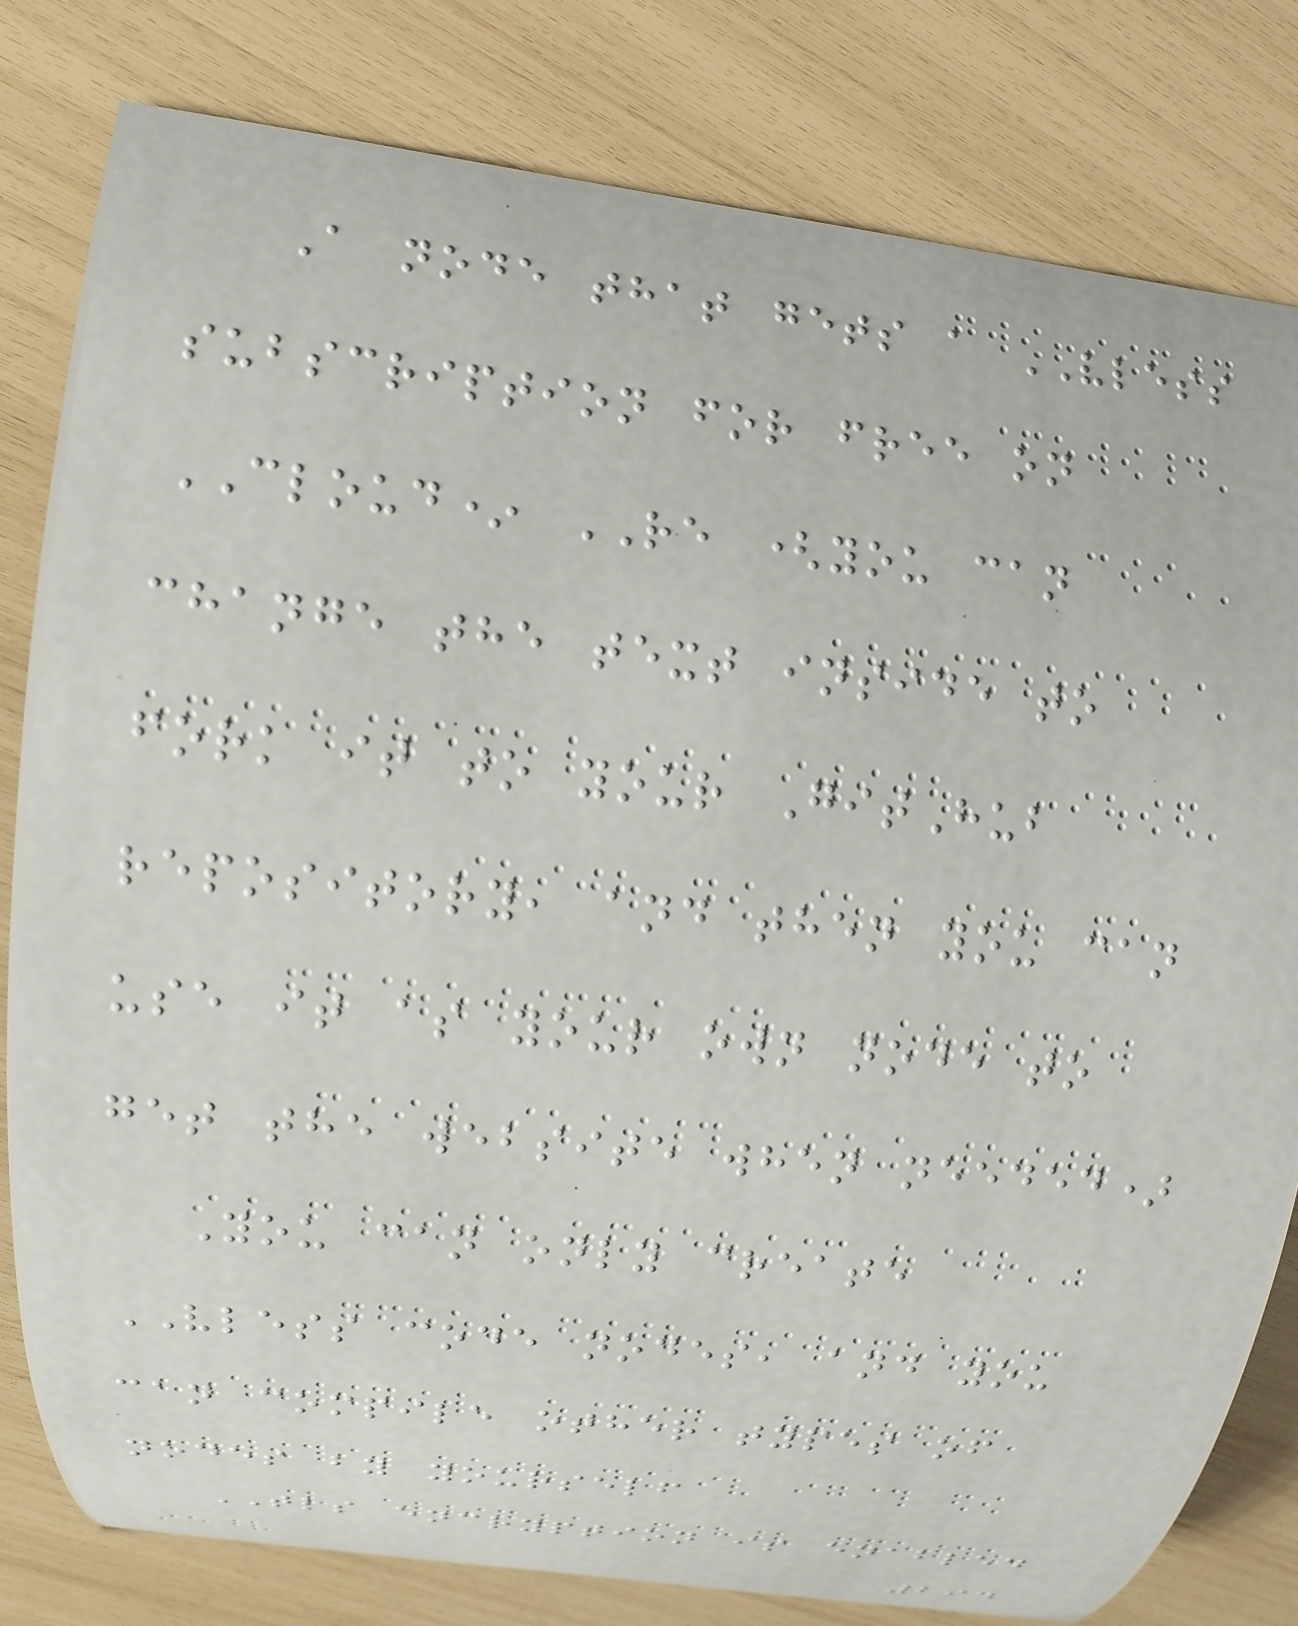A node that gets a VLESS
subscription for free on
CLOUD* RE (you can
change the text inside to
fork it to your GitHub
repository, and then you can
use it as your own node to
get the website when needed)
You can only create
VLESS code nodes, and you
can compile other types of
nodes by yourself
TLS encryption is enabled
294
